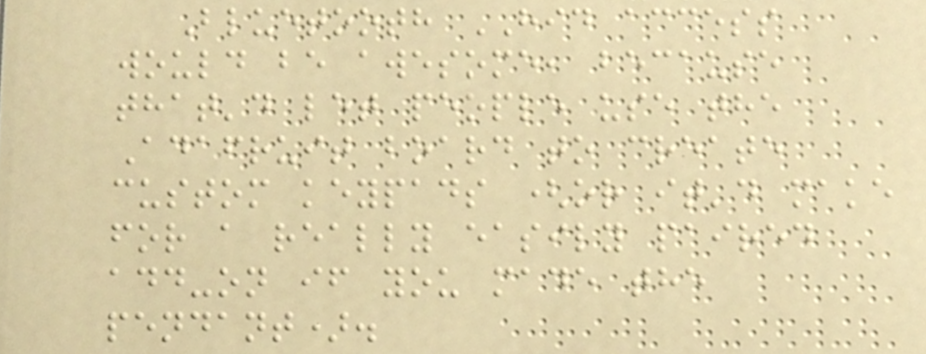Bluetooth HID access
would be awesome, because
that'd let people use the
Adafruit board to create
custom keypads (or it'd make
for a really easily paired
add-on if you made the
pendant).
